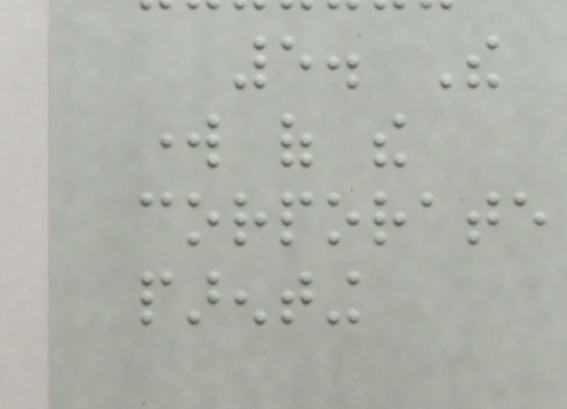5. The
work of the
corporate
parenting
